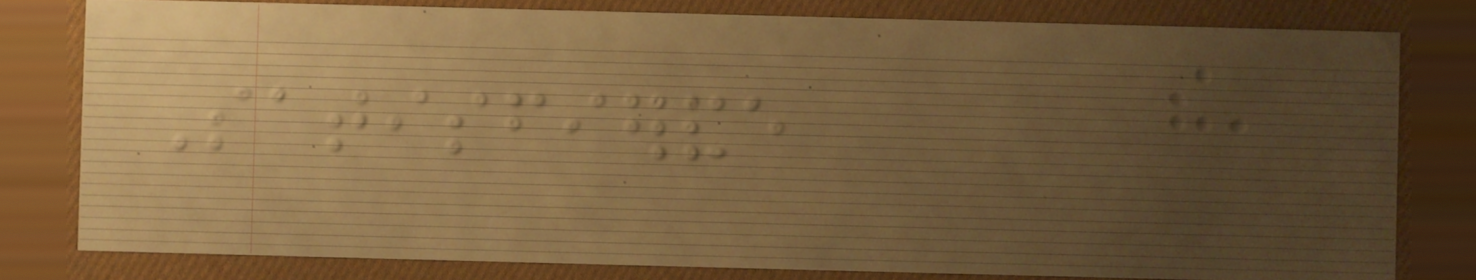Satisfierande
